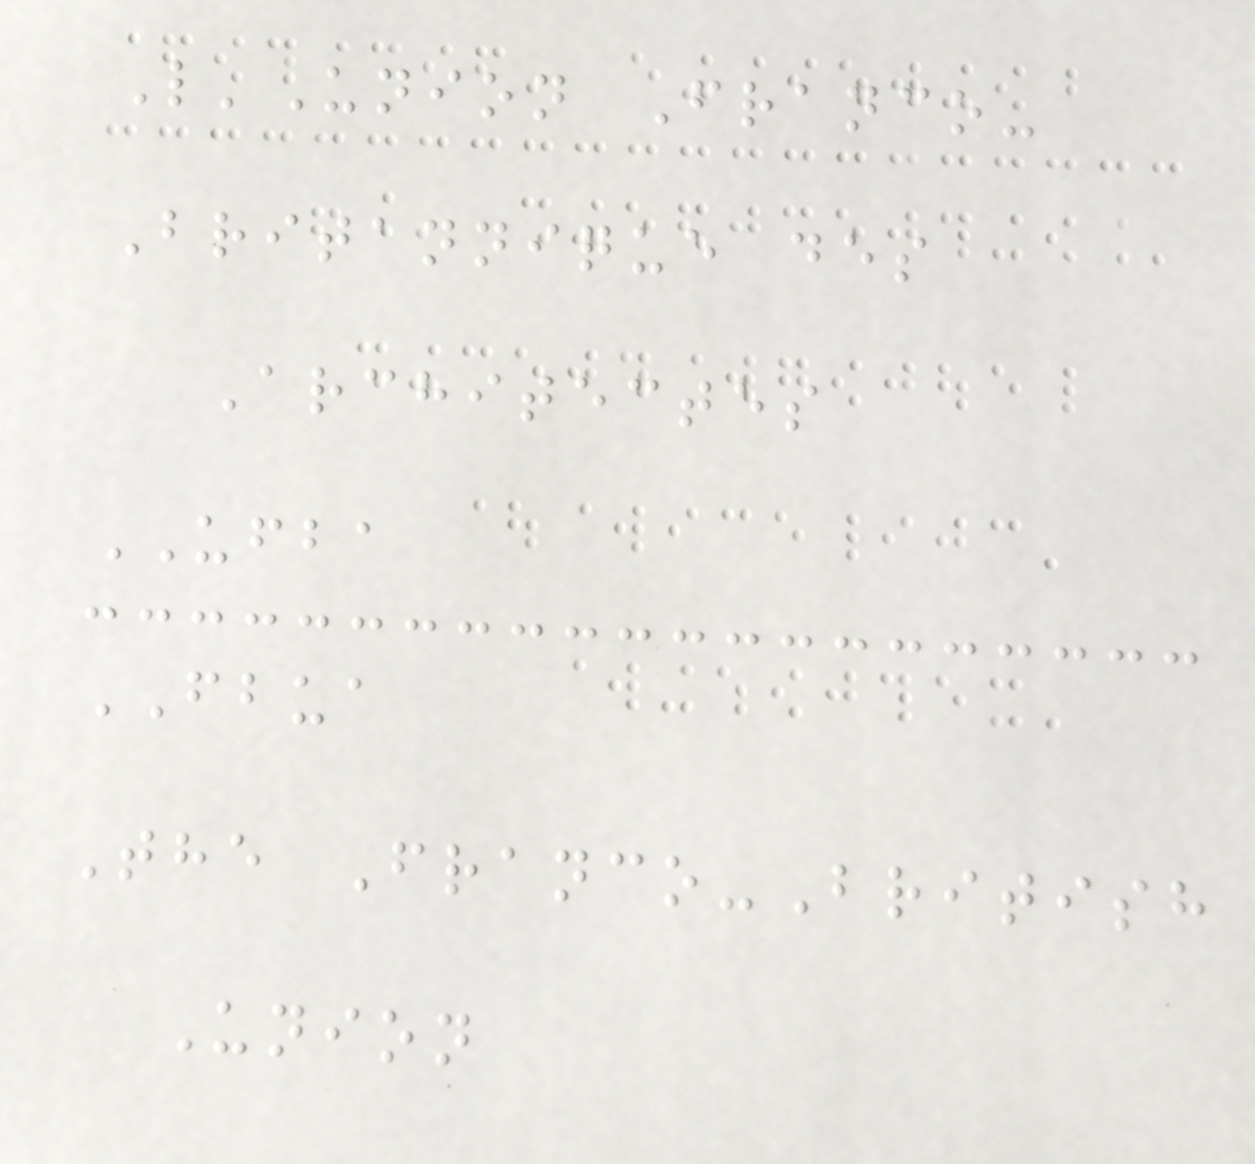L'Union Franco-
Britannique des
Architectes
UFBA
FBUA
The Franco-British
Union
